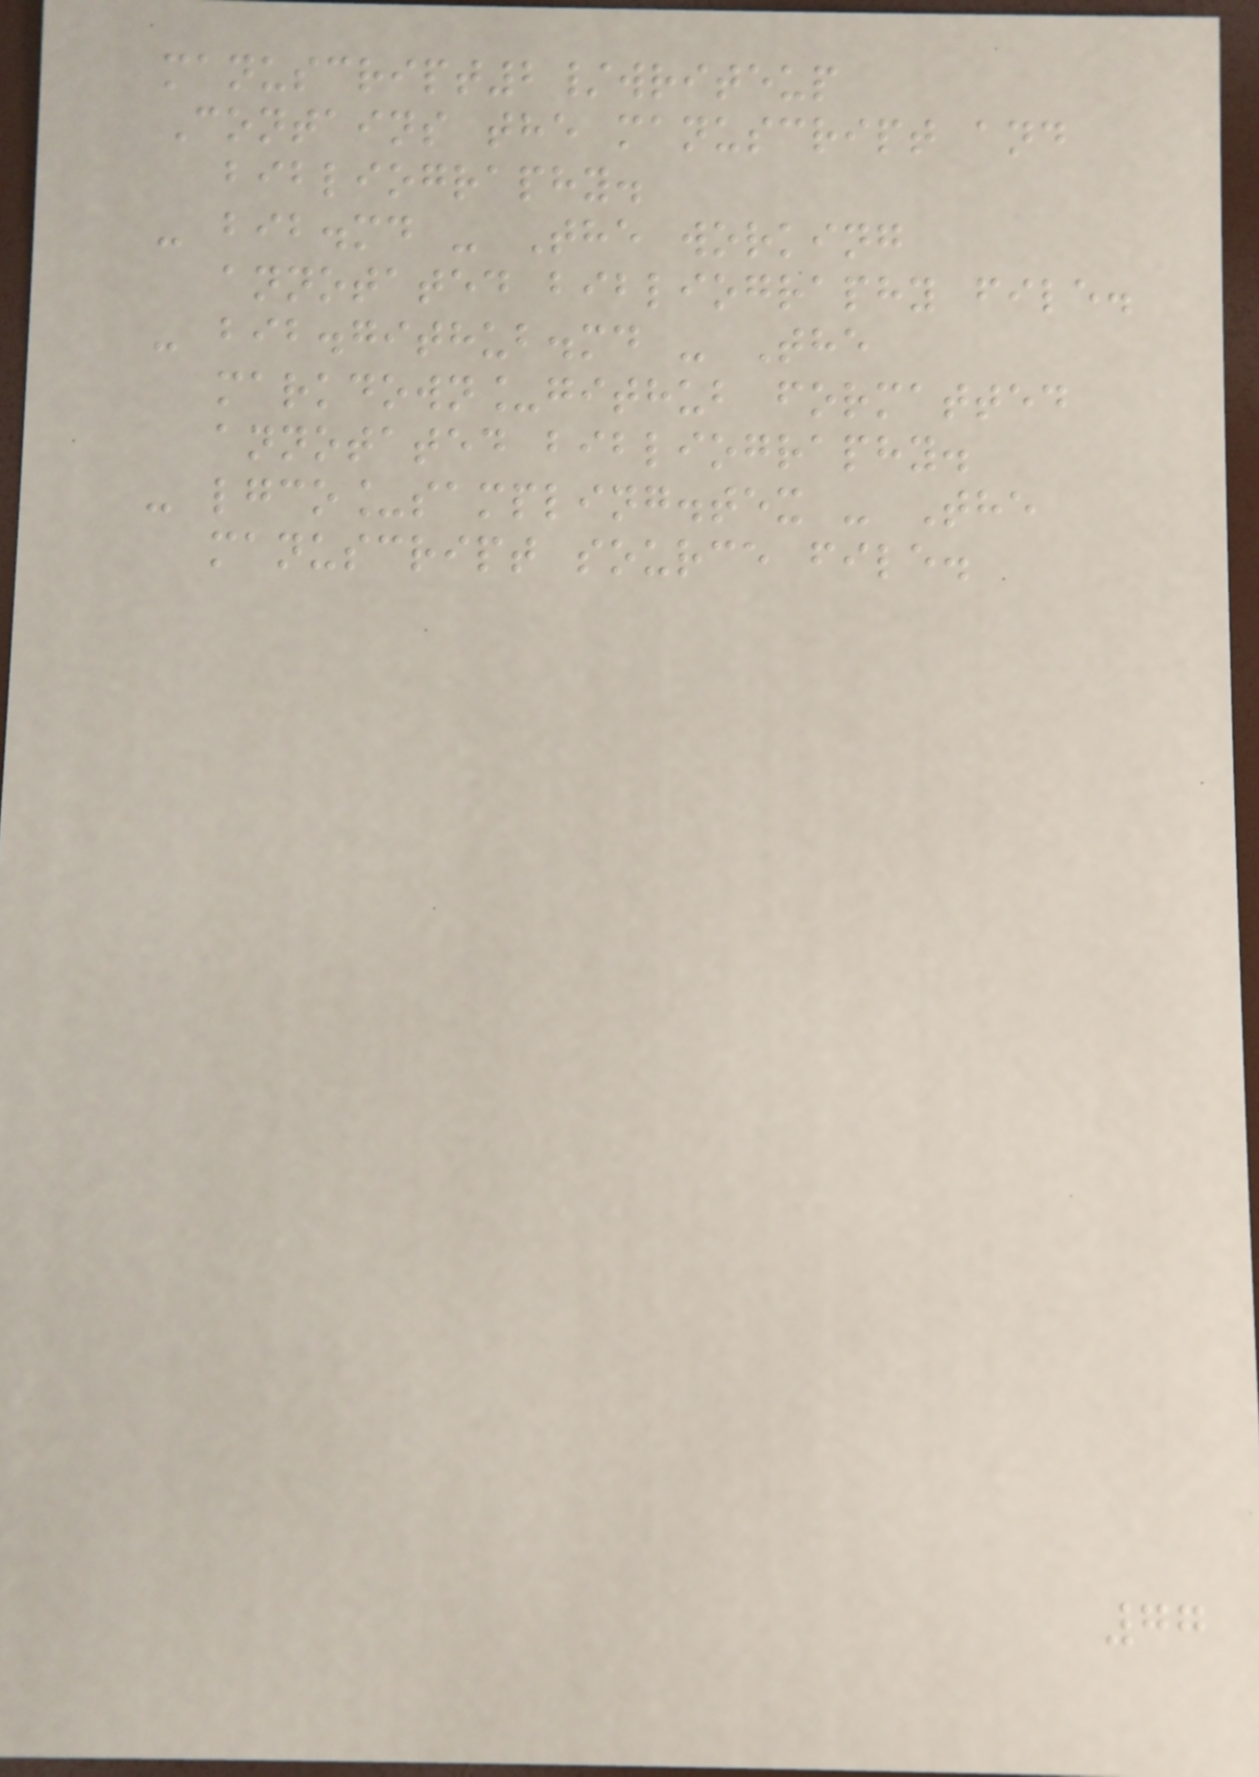manuscript2/writeup
Contains the manuscript and
bibliography.
- bib.md - The working
annotated bibliography file.
- bib.github.md - The
markdown_github formatted
annotated bibliography.
- lgco_sampling.tex - The
manuscript source file.
77
